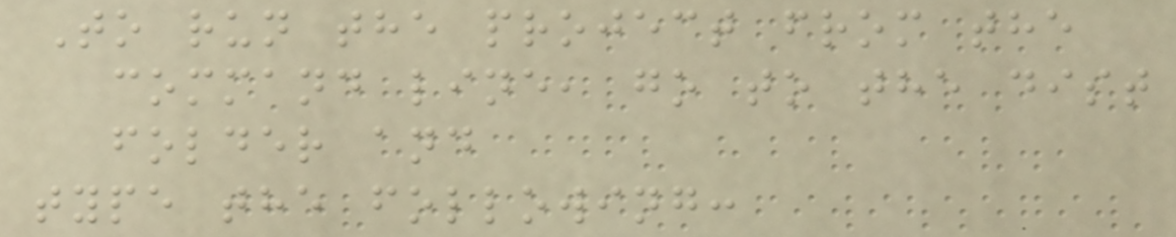To run the project from the
command line, go to the dist
folder and
type the following:
